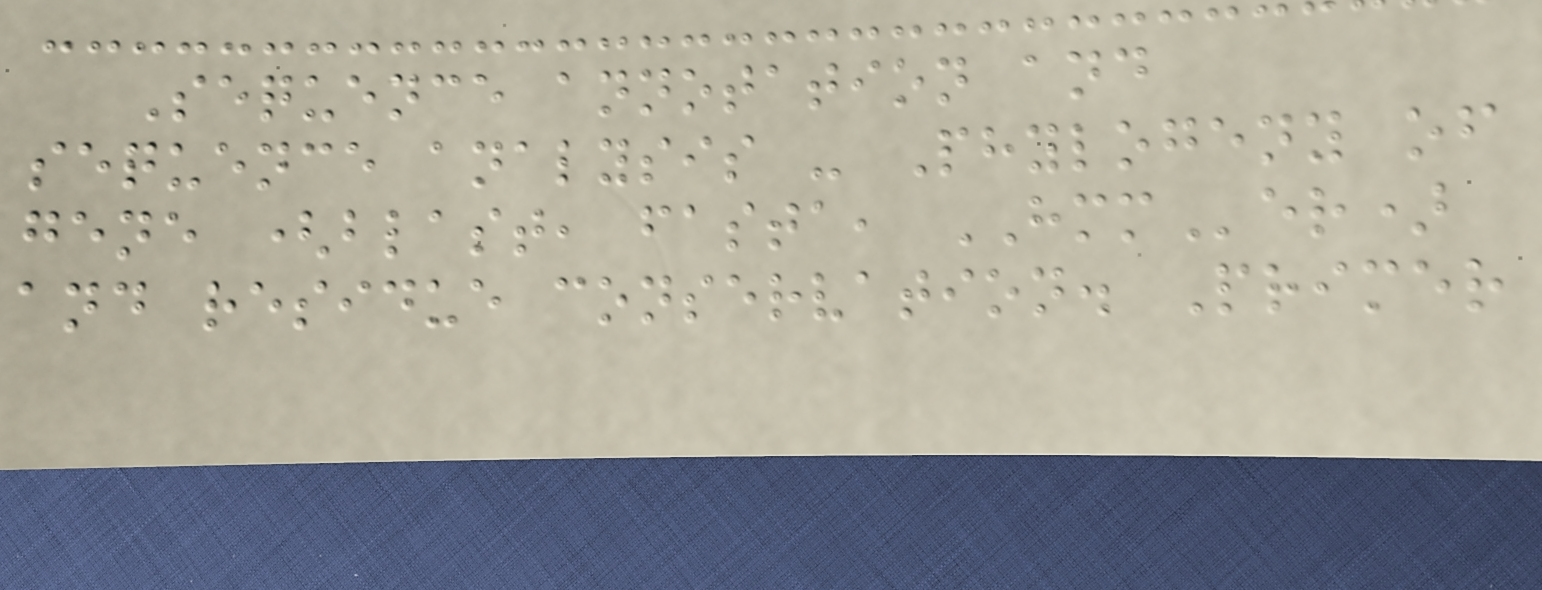Sequence annotation and
sequence analysis - Phylogeny of
gene (blast, fasta, HMMer)
and residue conservation. Primer
